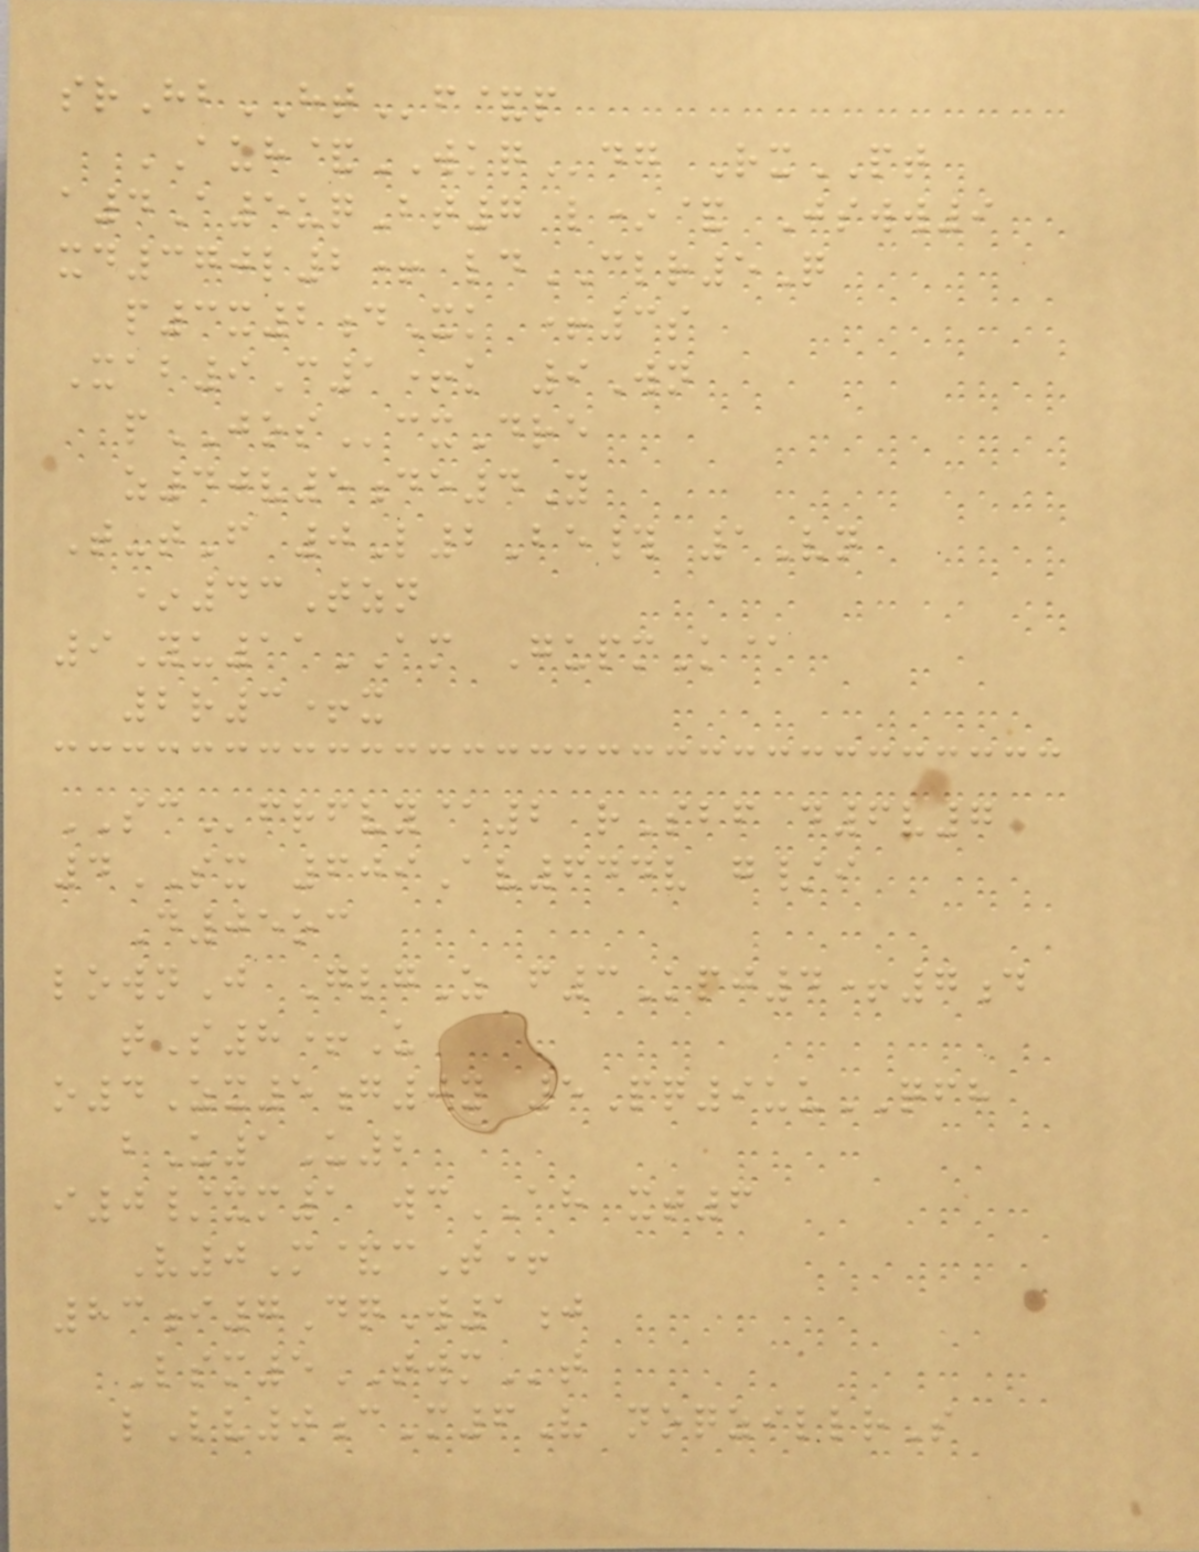srHbHTf&p
AUH&WKQdg RxPT
a4A5uqBt7 l*& Jsww9
xd370l2+ ldCLR5Q
p3x2dXk +3s
Xab9C1+k 9Wn
pJOScxDre
z40v5de4Y
T-tF 0L2Be# 1Vn
*43Tzn
9Yu11AM GupmK@
2r3+x
SCfrfvy@2 rSbf d6v7
4SX 609Av644v g/i
D05oc
lownJ GlgZ f3Kpj4+7d
tS8+U
o4Zx5g0y 5Pq9uuQFH
bU1U2
i0/xm1 wcAH xt6
V0M&cT+
83i7DqW1j
Lsm5TWMt
lLv0cM6V noqzillrS
